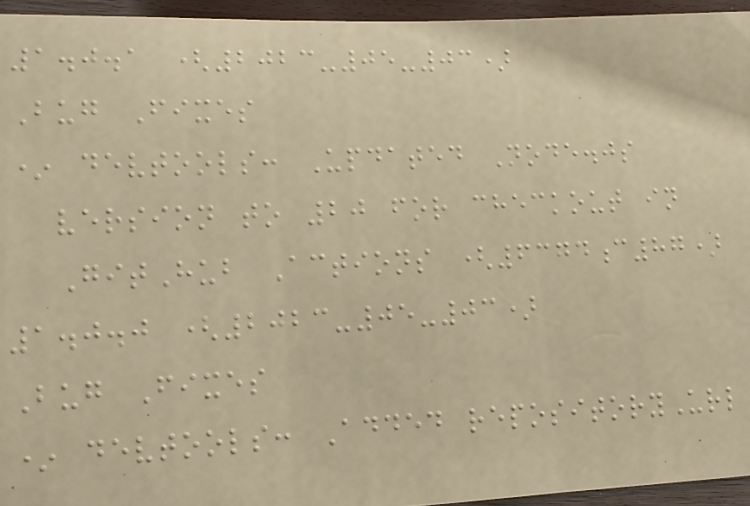1.0.1 (2023-05-03)
Bug Fixes
* devtools: Updated Node.js
version to 20 for checkout in
GitHub Actions (6374c87)
1.0.0 (2023-05-03)
Bug Fixes
* devtools: Added repositoryUrl
